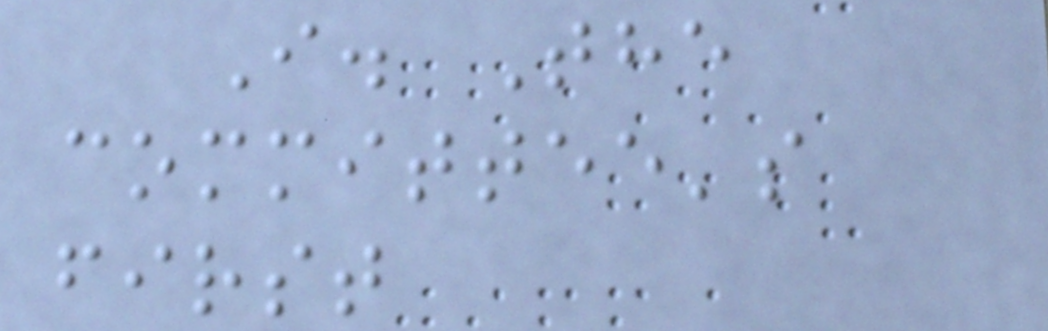I. The
committee's
first
